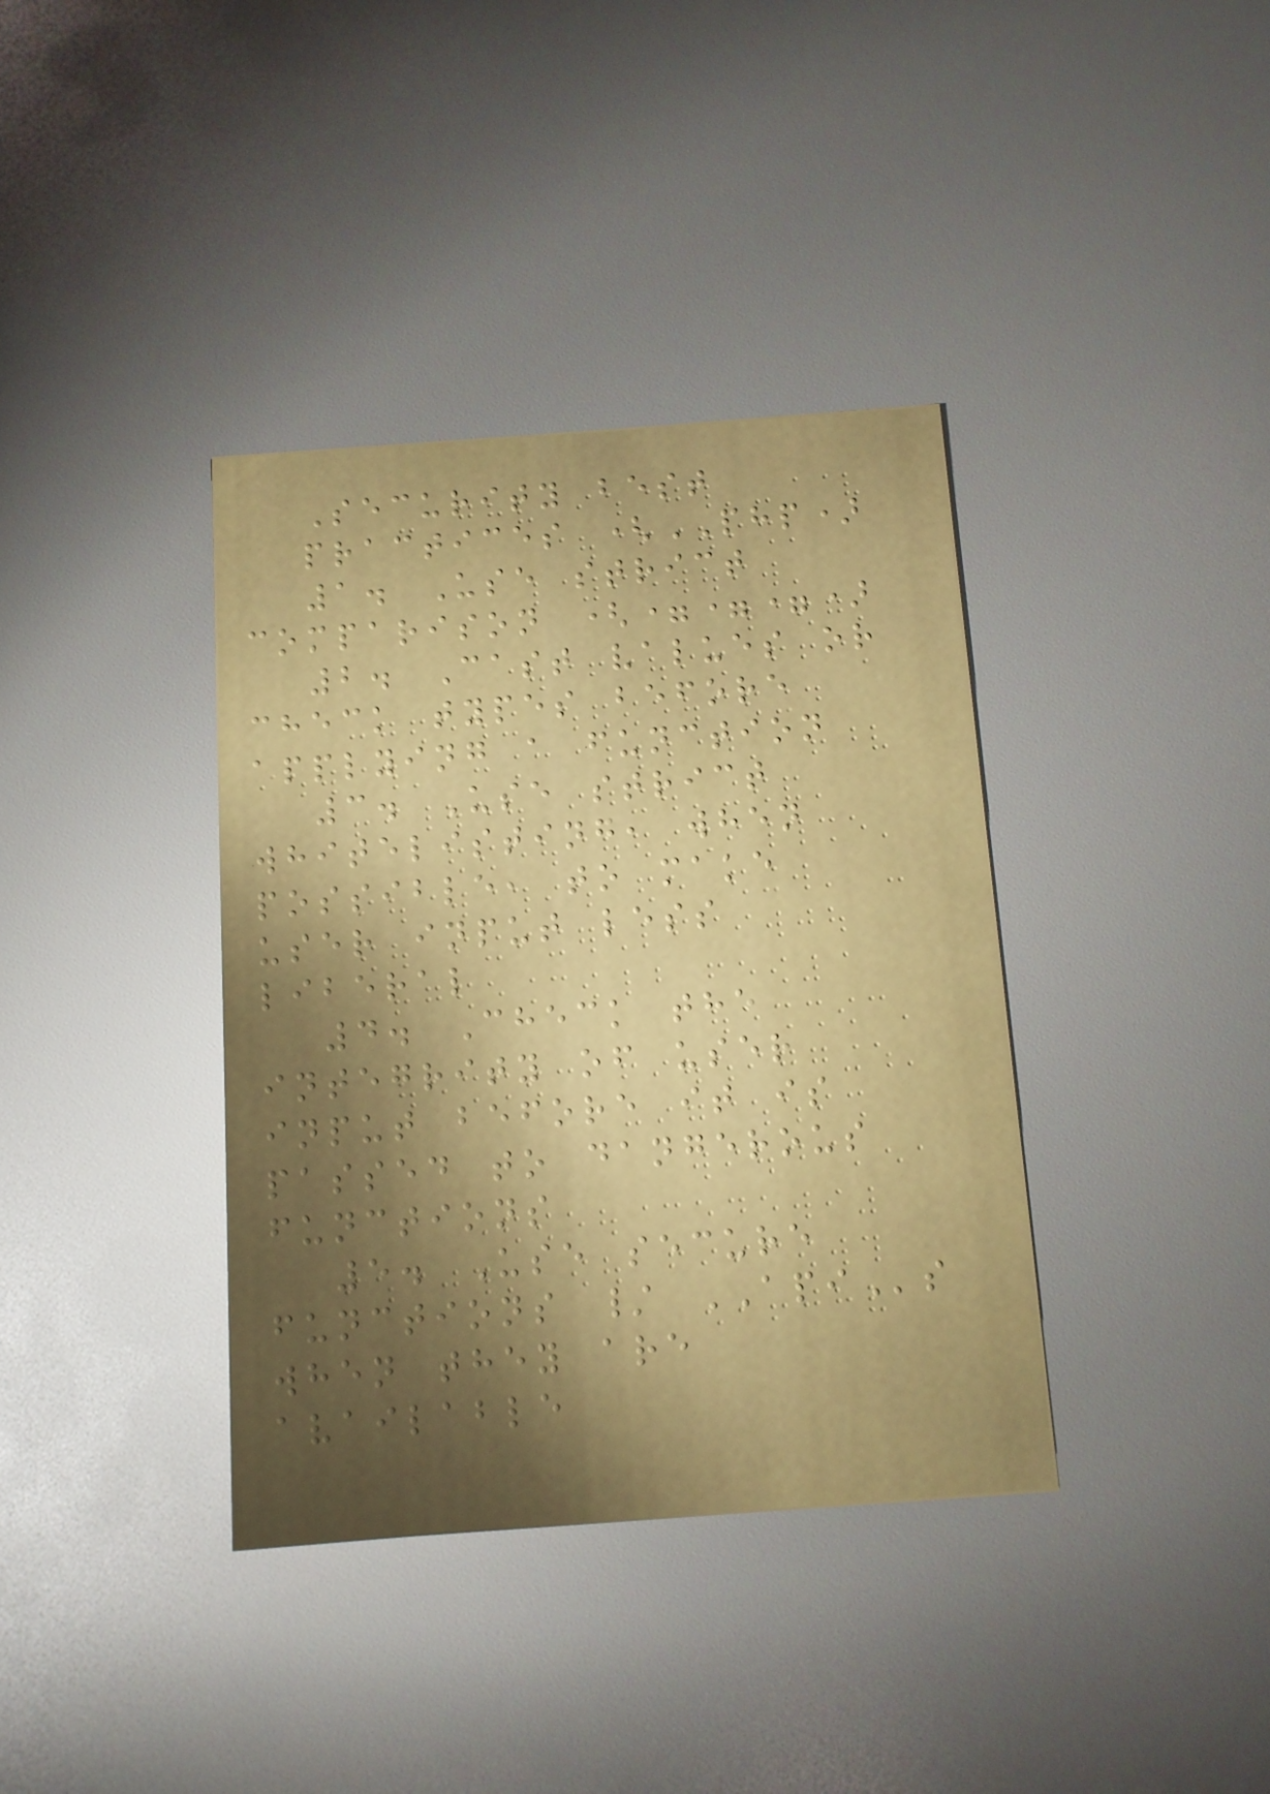Security best
practices (PHP)
1. Use strict
comparison (===)
2. Cast values or
check types before
applying a function
3. Use strict
whitelisting, when
possible, to make
user input less
liberal
4. Check the
integrity of user
input before it is
passed to dangerous
functions
5. Use secure
functions / APIs
when they are
available
